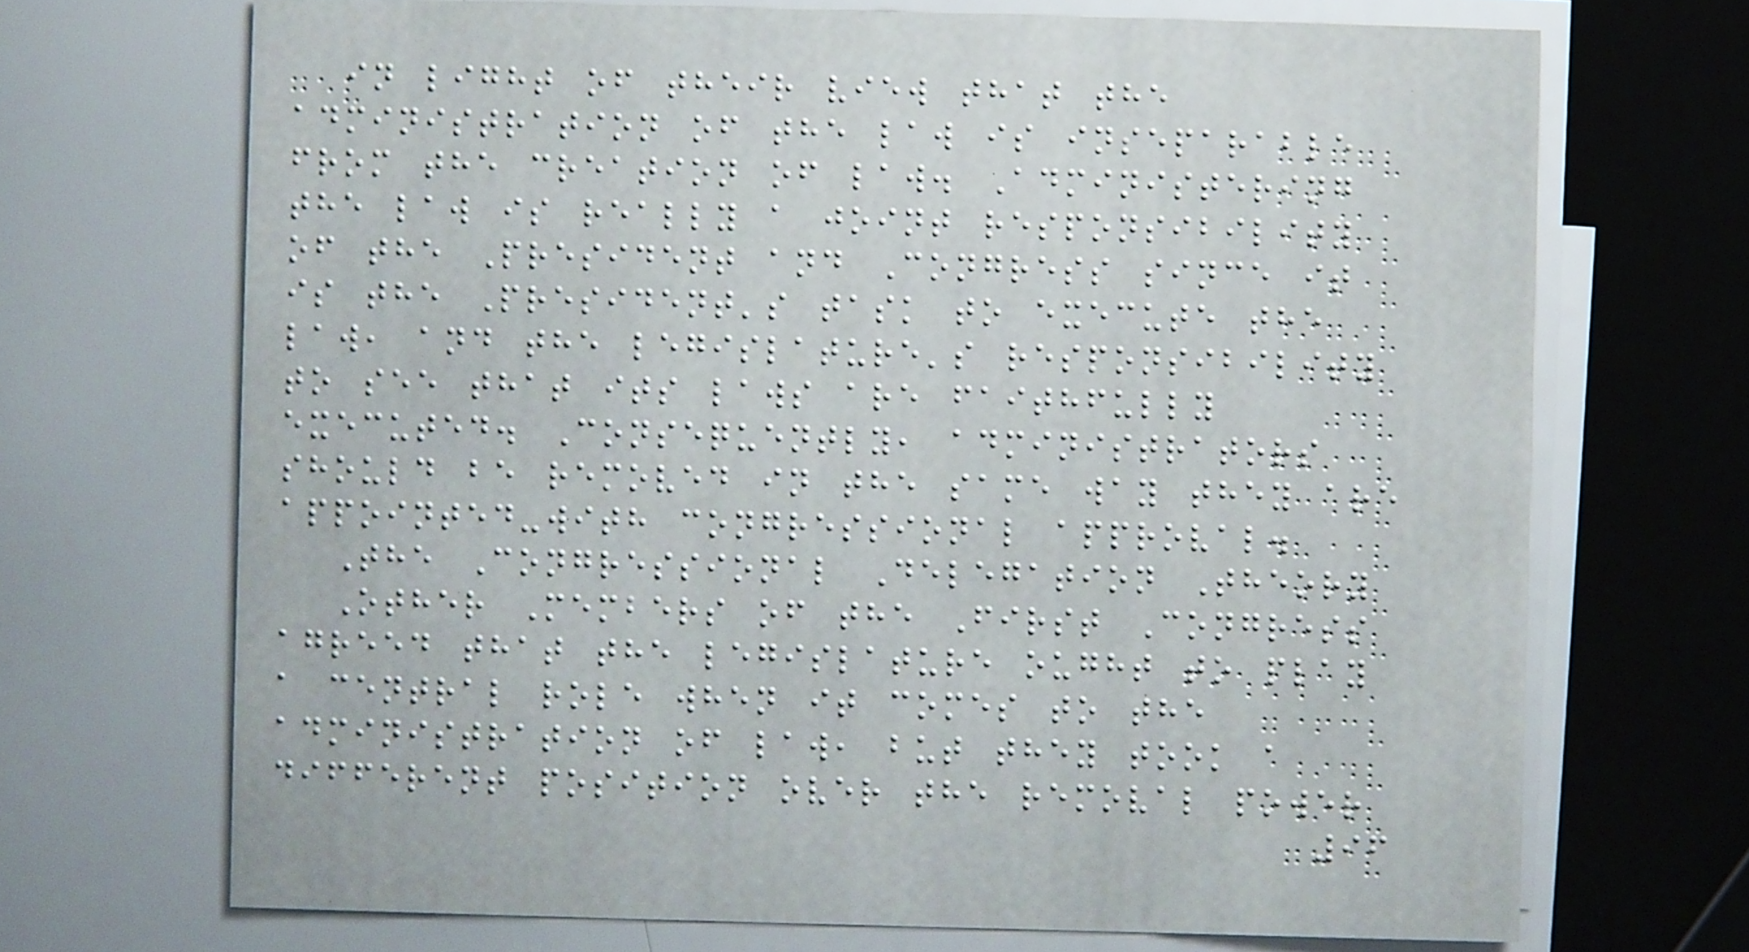in light of their view that the
administration of the law is inseparable
from the creation of law. Administering
the law is really a joint responsibility
of the President and Congress since it
is the President's task to execute the
law, and the legislature's responsibility
to see that its laws are faithfully
executed. Consequently, administrators
should be removed in the same way they are
appointed-with congressional approval.
The Congressional Delegation Theory
Other Members of the First Congress
agreed that the legislature ought to play
a central role when it comes to the
administration of law, but they took a
different position over the removal power
96
